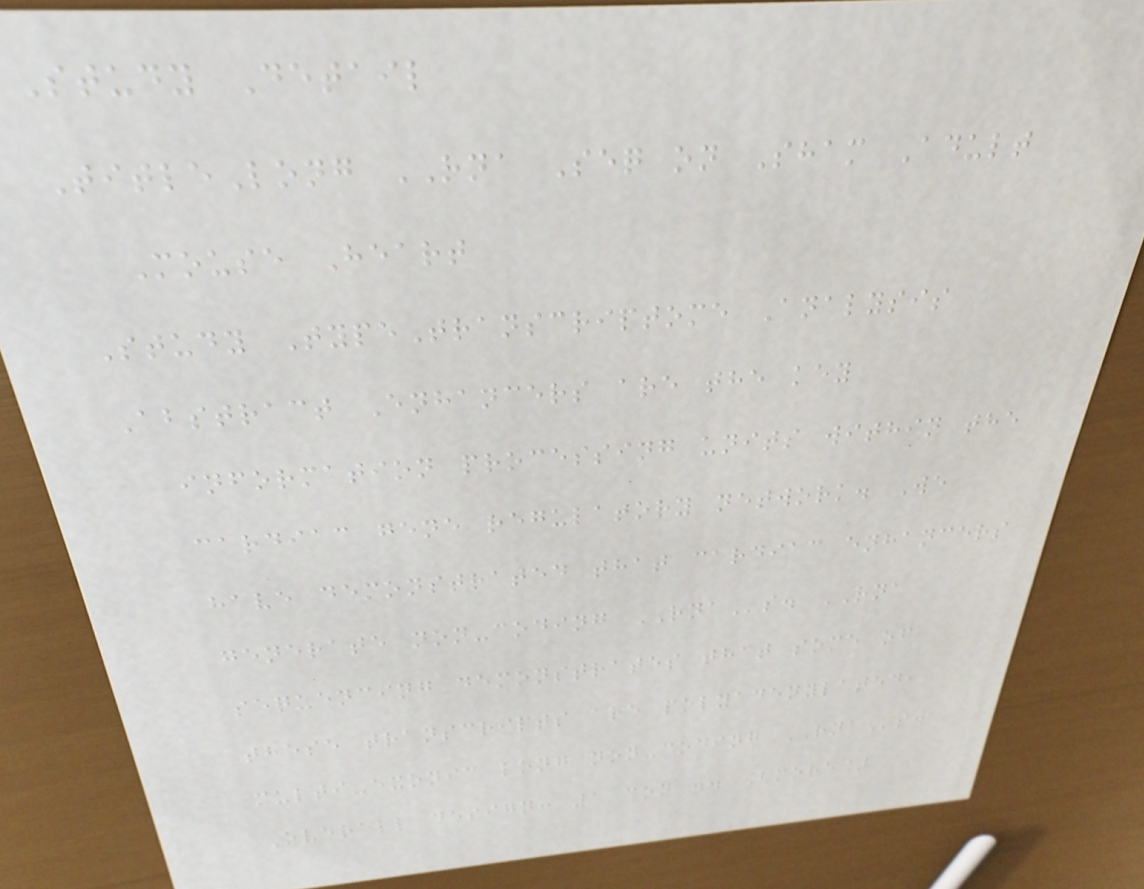Study Detail
TitleLong RNA Seq on Sham Adult
Mouse Heart
Study TypeTranscriptome Analysis
Abstract Enhancers are the key
information processing units within the
cardiac gene regulatory network. We
have demonstrated that cardiac enhancers
generate non-coding RNAs. RNA
sequencing demonstrates that some of
these transcripts are polyadenylated,
multi-exonic long non-coding RNAs.
Overall design: 1 con .. [more]
